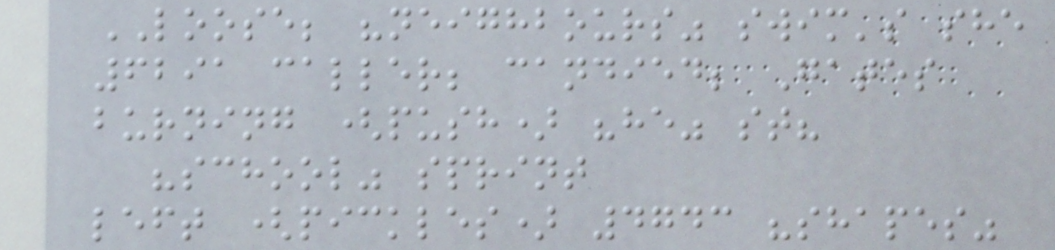LOOSE; "neighbours" swim's she
6291 caller; candied; Gates
burning (push) "he" st?
"school" sprint
left (pickles) 4743 "shapes"
